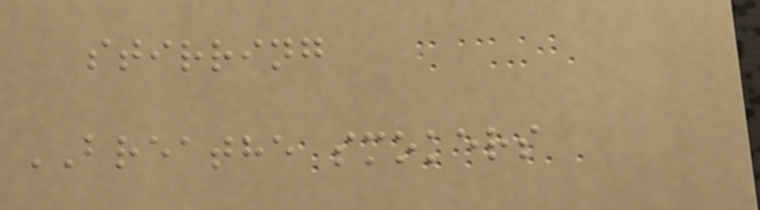stirring
BREATHE smokers
